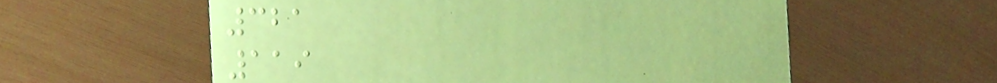321
119
